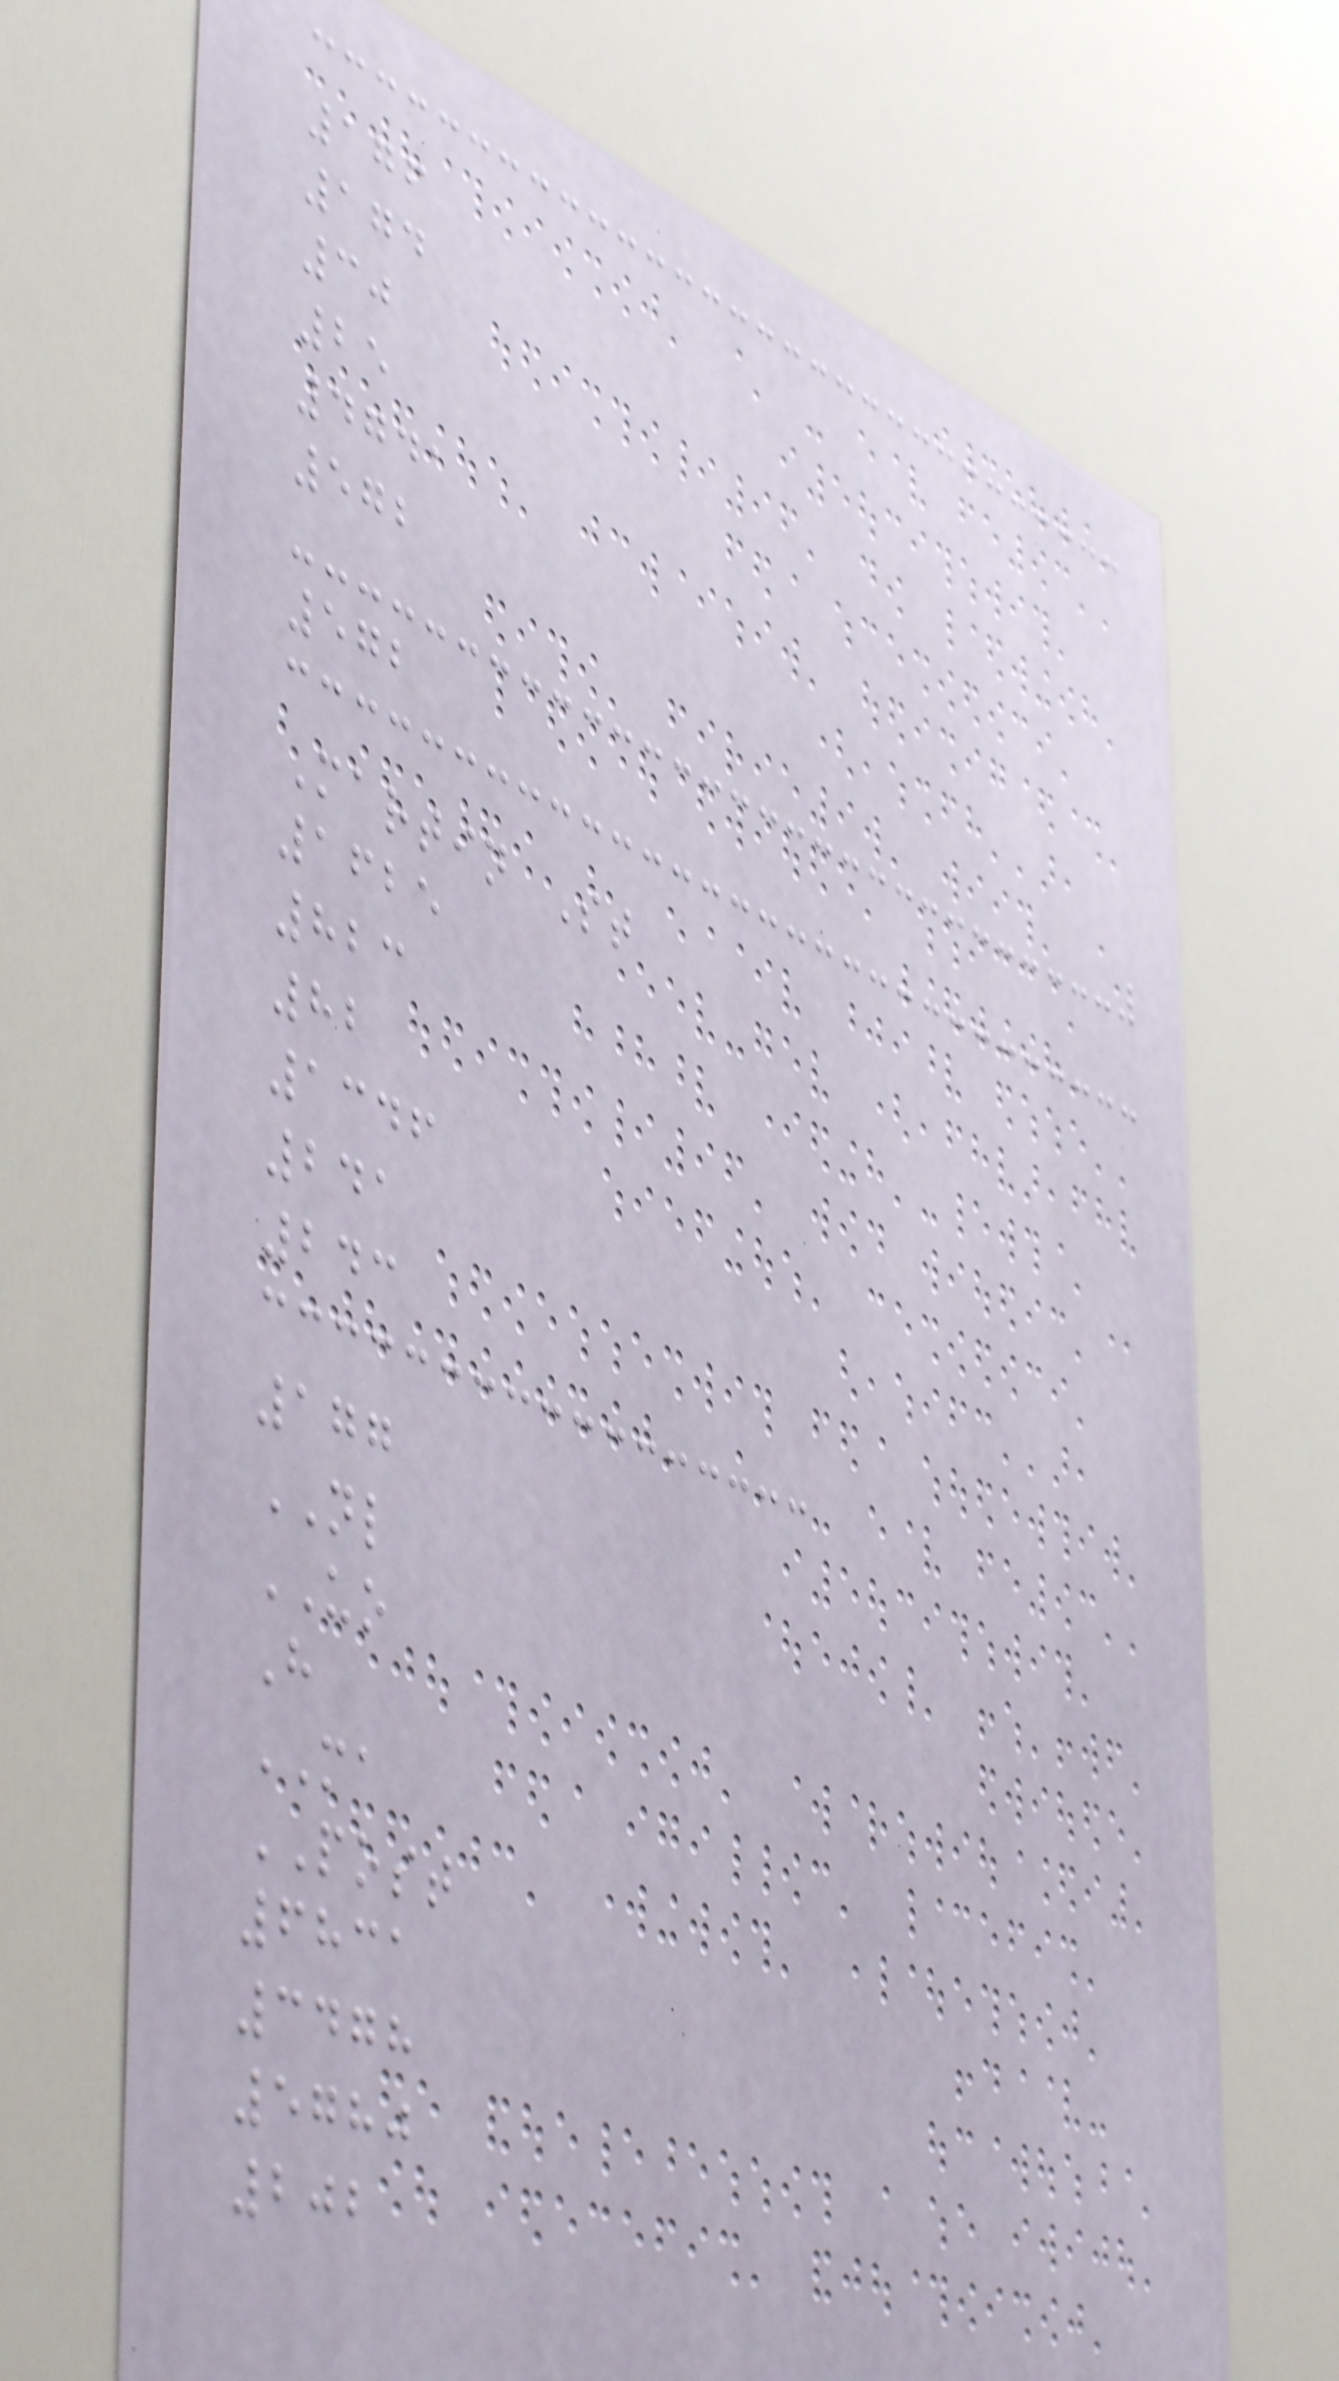176
174
30
25
4741
572
572
Martin St
1625
823
82
1346
241
243
177
NL
UO
H
MA
POST
6831
3478
5780
202
